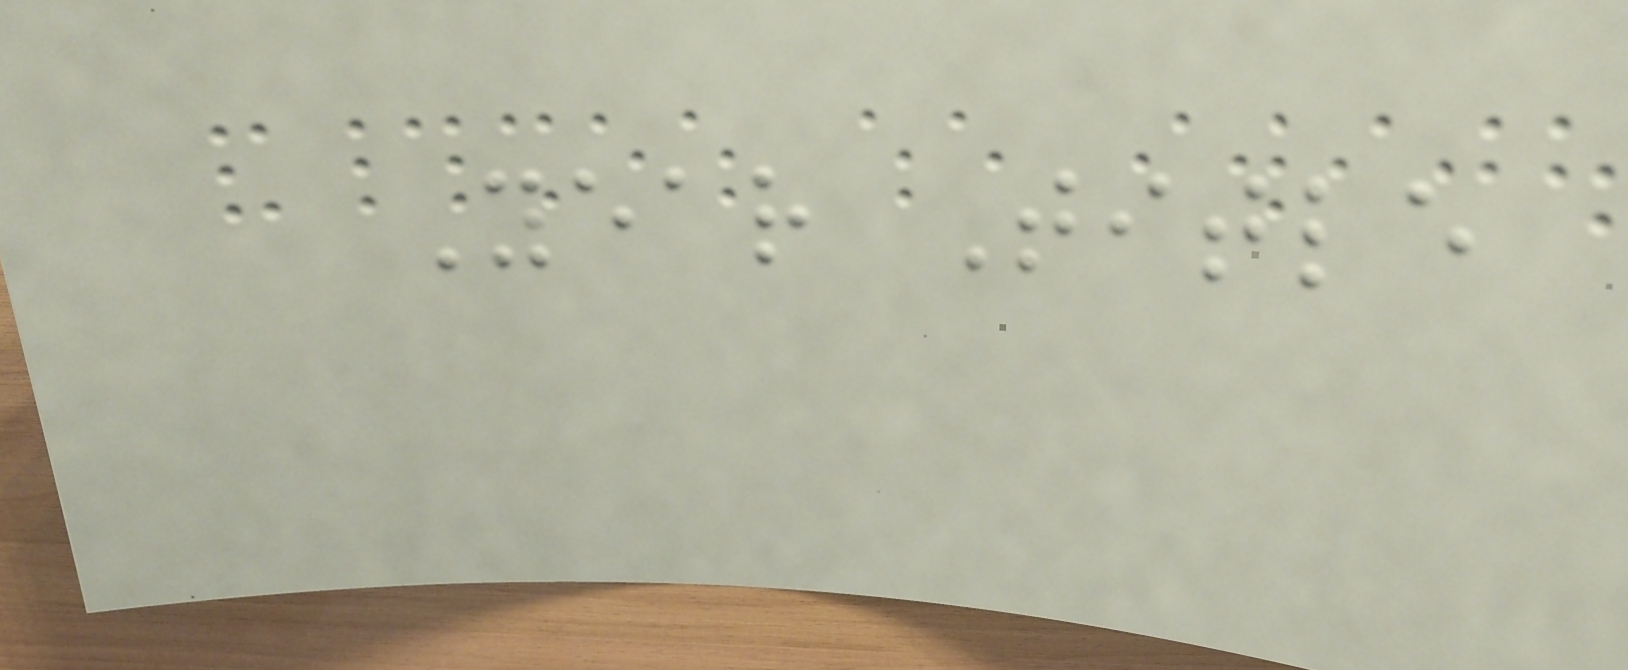Year Title
